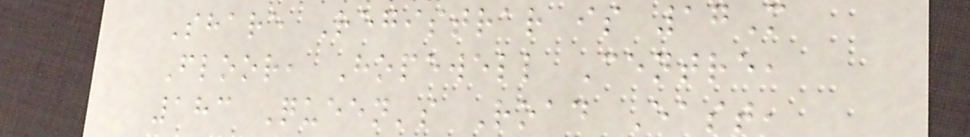Share Registrar is 17M
Floor, Hopewell Centre,
183 Queen's Road East,
